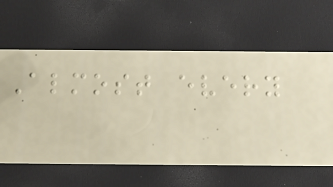Almost every
